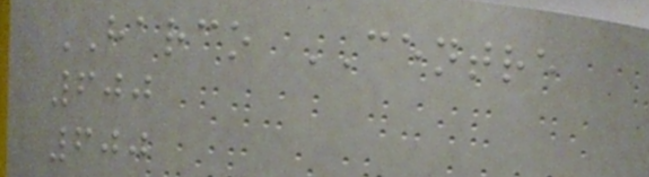HARCO CENTRE
600
600
